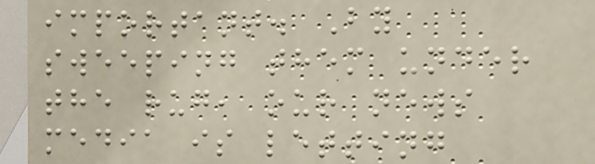important. By
sweeping them under
the rug, our news
media is letting
